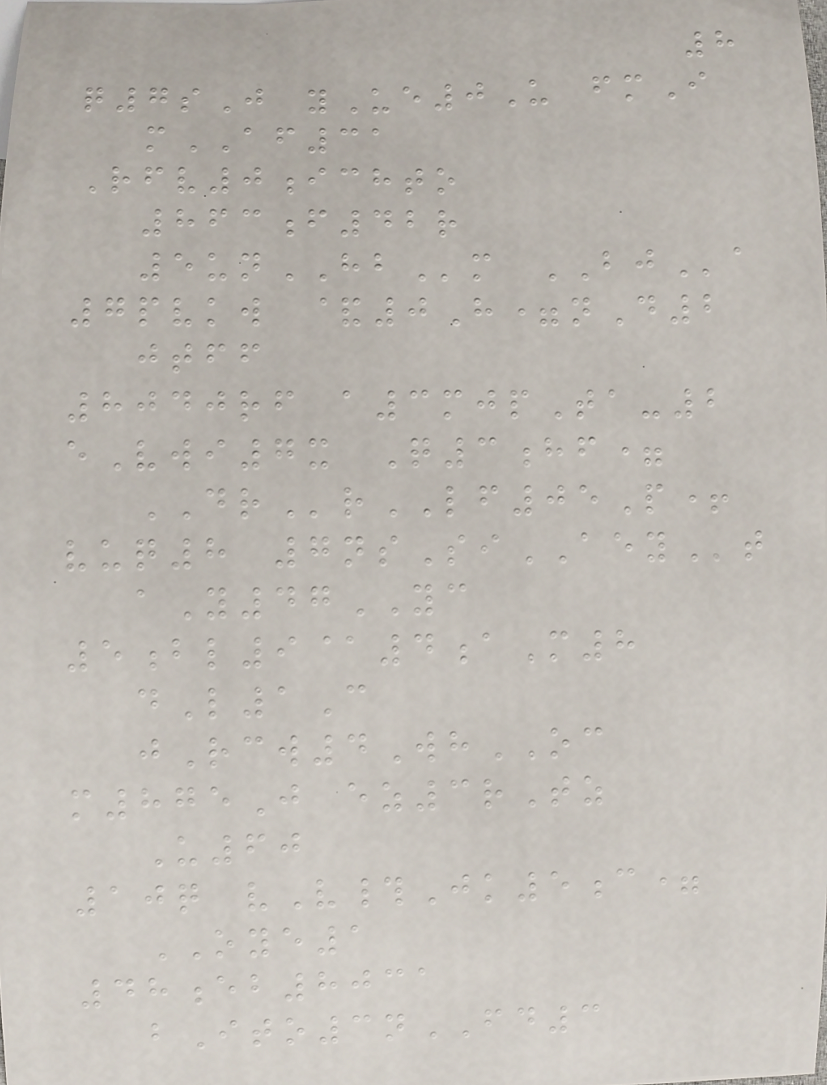8
q7sJ yUe0U fmI
mAF31
Rfv0ichto
863f42r
5unHBm BJa
7pvkw &0H=nD2
jtff
8040rf a3mjpTa-2
eVwi7x Q3hf=
DRrLF05P+
vuq8 7nsSiAEYt
aY47YC
5bl9@4aM8
dL1C
jRcw4WhOC
m875J ez3rTz
U60
10q vV#Jk5c=
OYE1
48eb8031
bIto3nFD3
